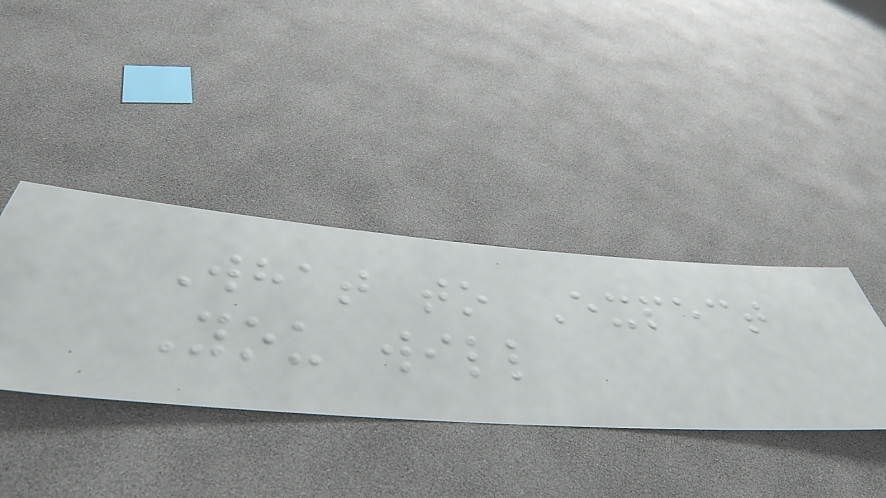What to Expect
You will
